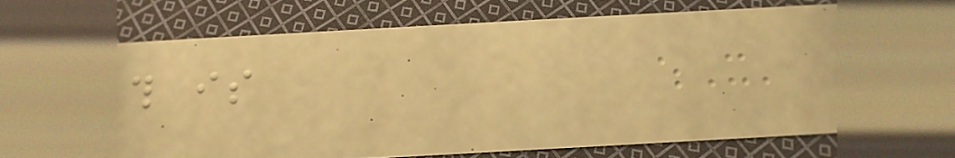this is
